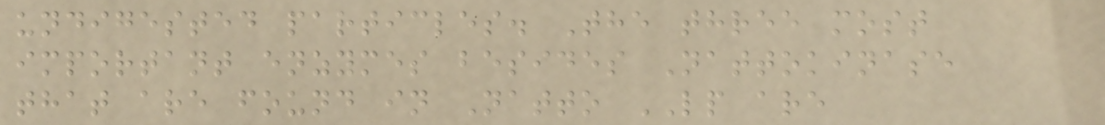undigested particles. The three most
important enzymes besides Nattokinase
that are found in Natto LP are
